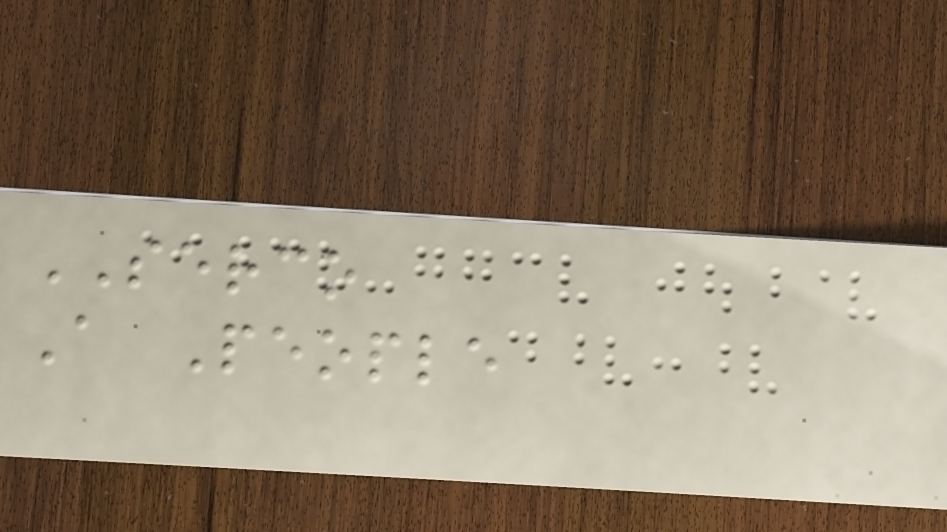SERCO
A People
